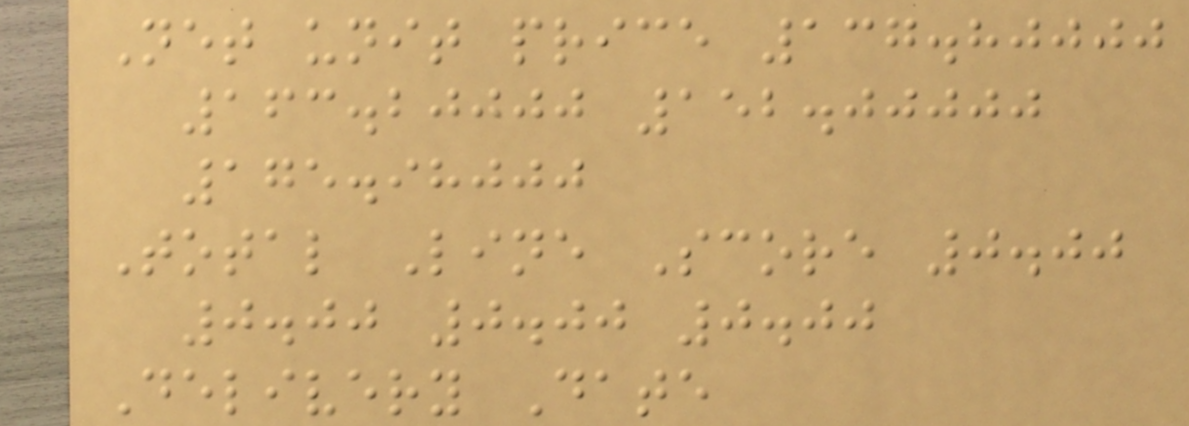Net unit price 137.80000
163.20000 152.00000
175.98000
Total Line Score 0.00
0.00 0.00 0.00
Delivery Date
